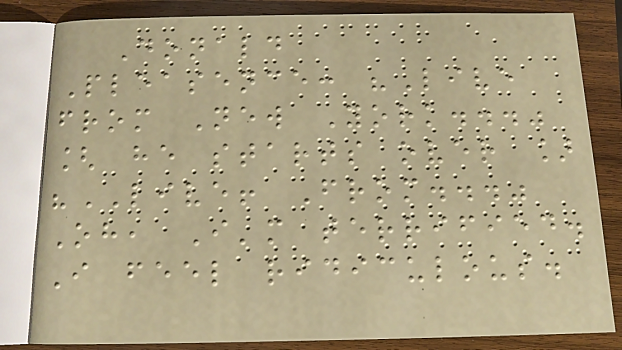Donald
Pleasence: "Live
from New York..."
[ he starts over ]
"LIVE! From..."
Oh, I'm terrified.
I feel ridiculous.
